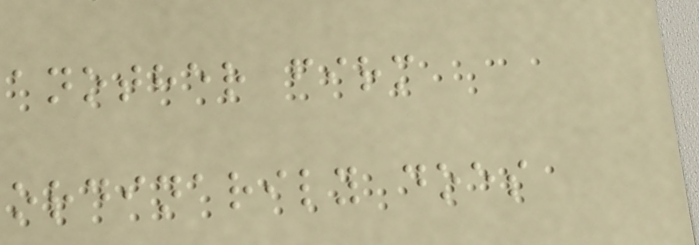another firm
ordinarily does
